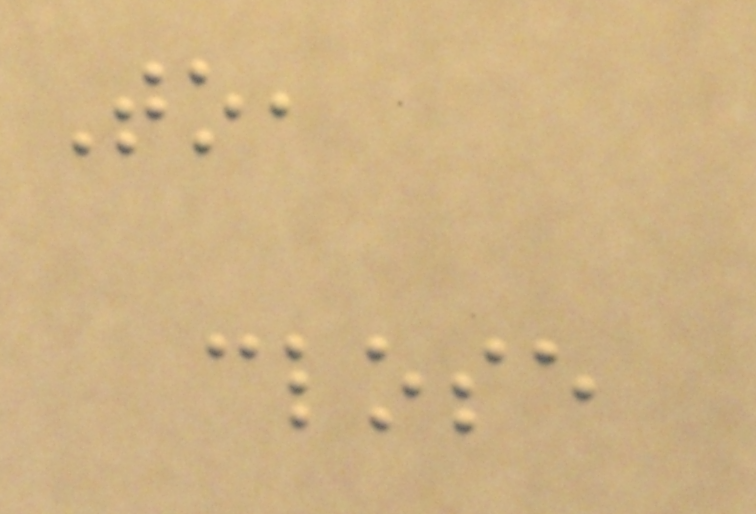To,
close
